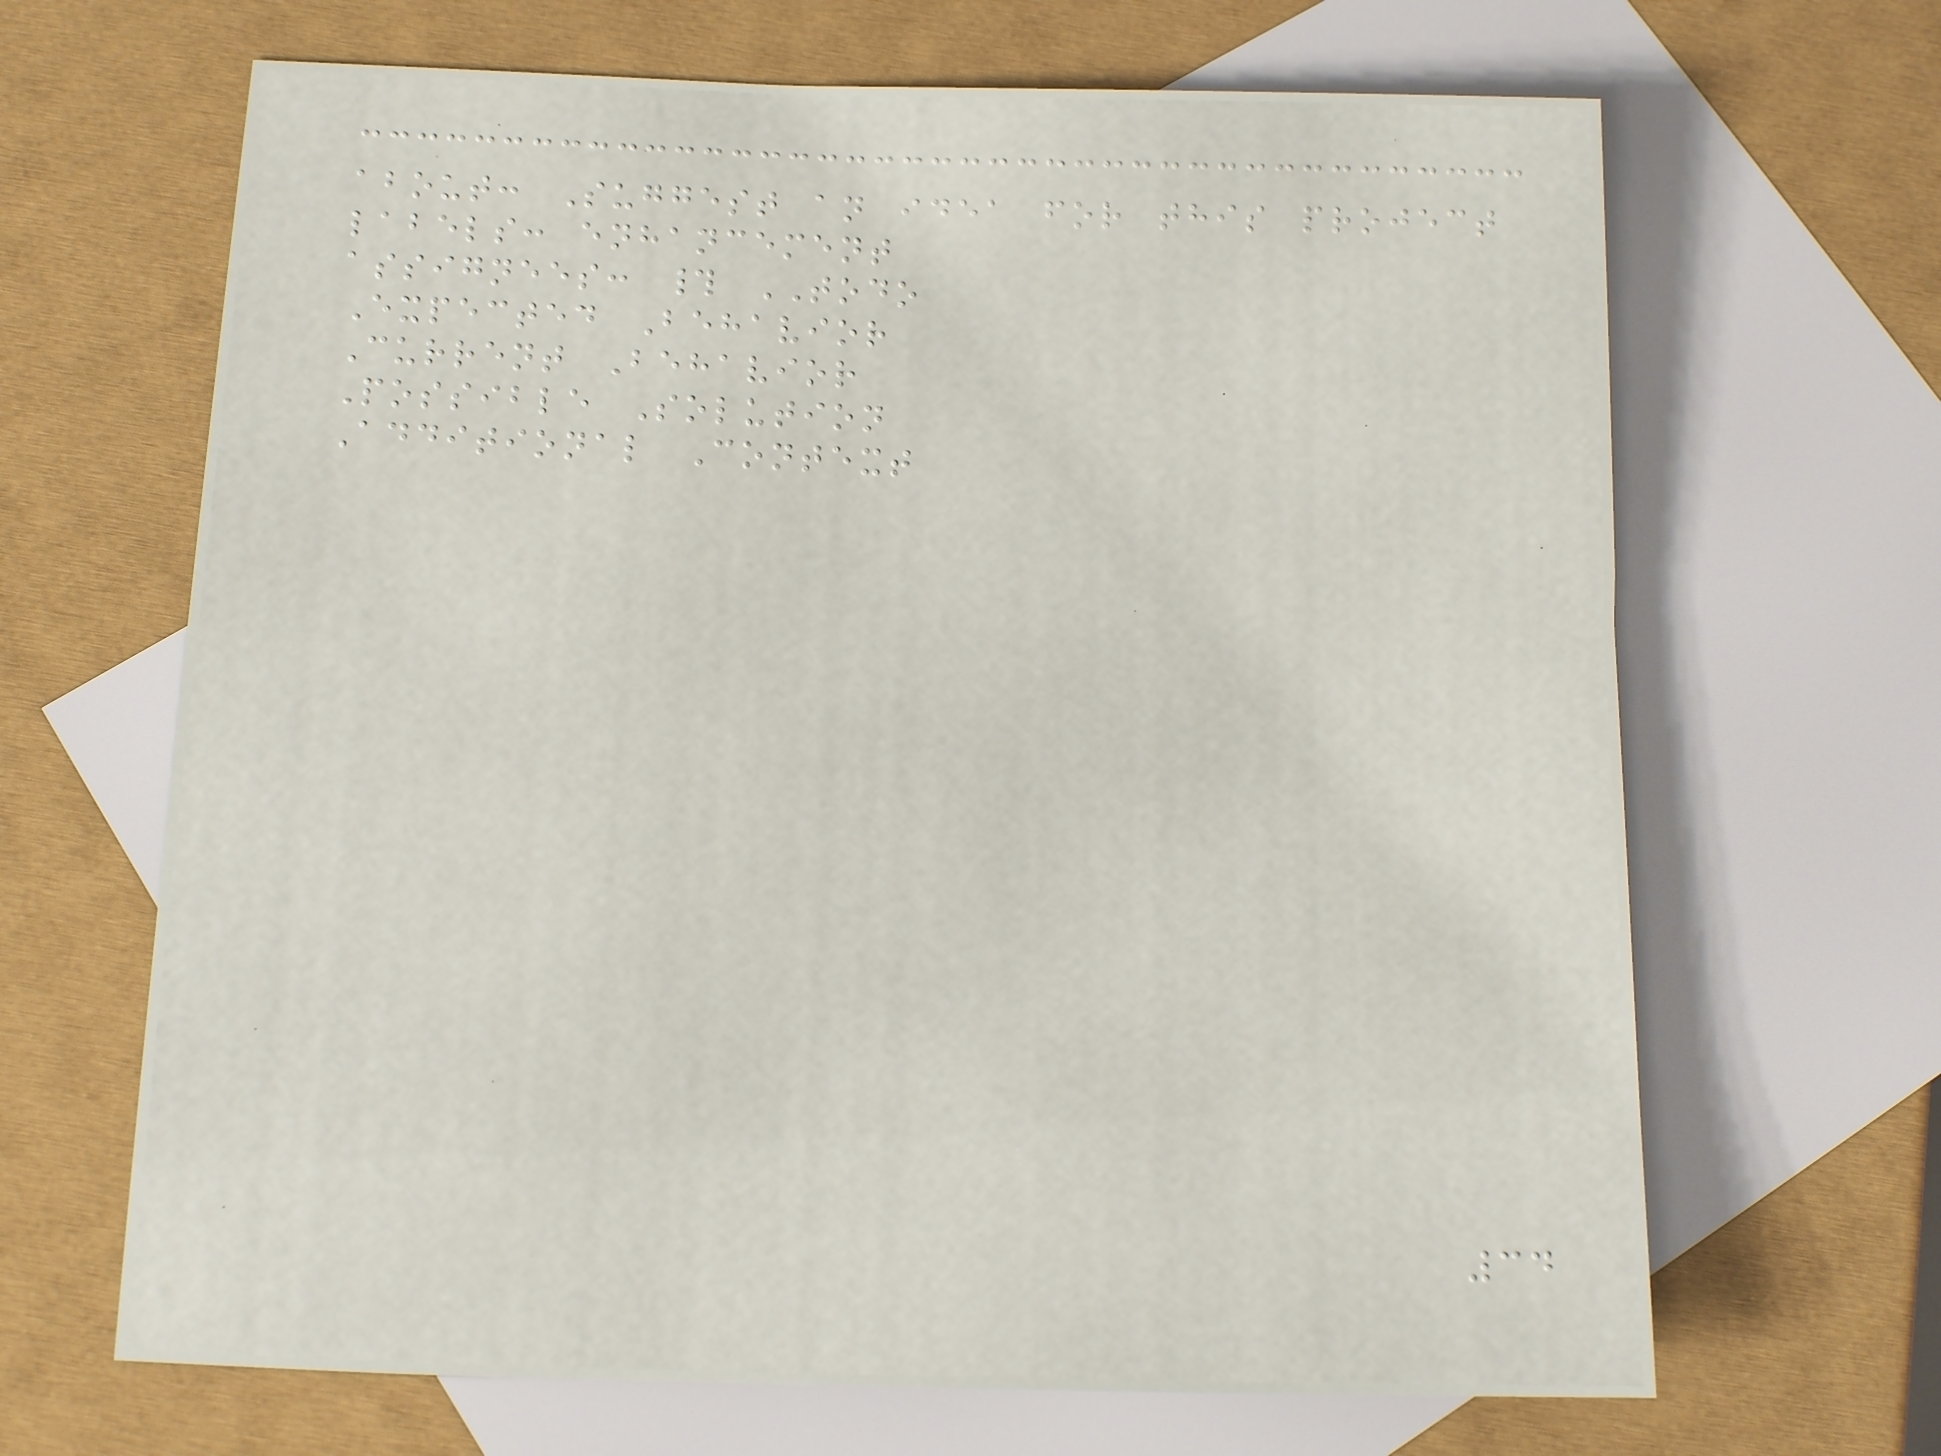about: Suggest an idea for this project
labels: enhancement
assignees: # TODO
Expected Behavior
Current Behavior
Possible Solution
Additional Context
34
